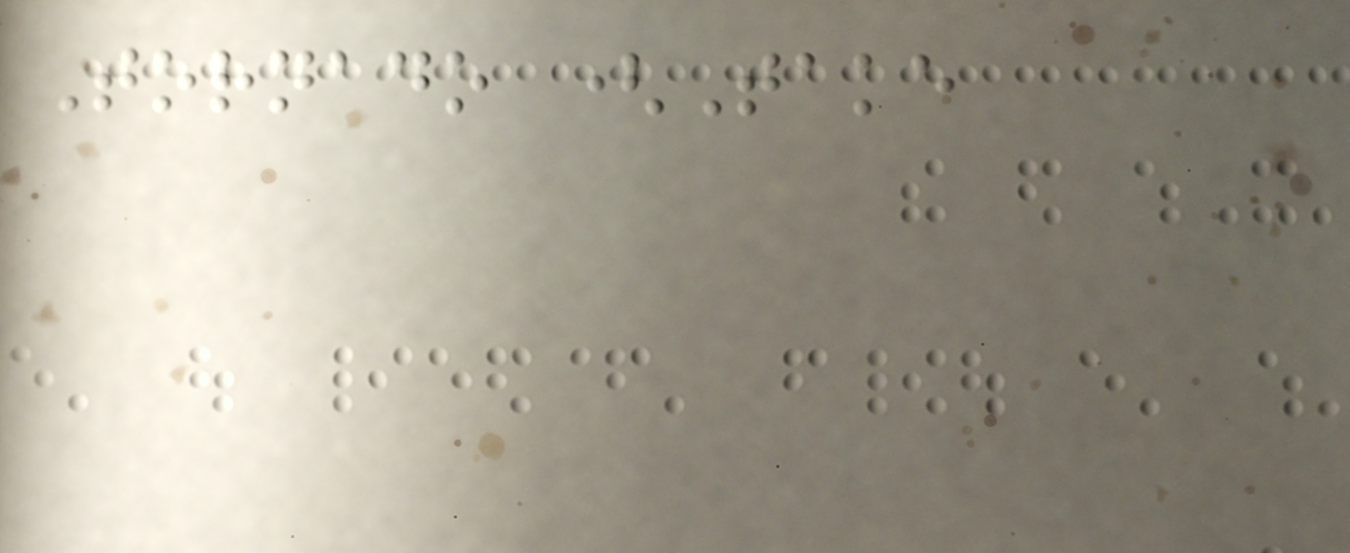Tornado (Take
